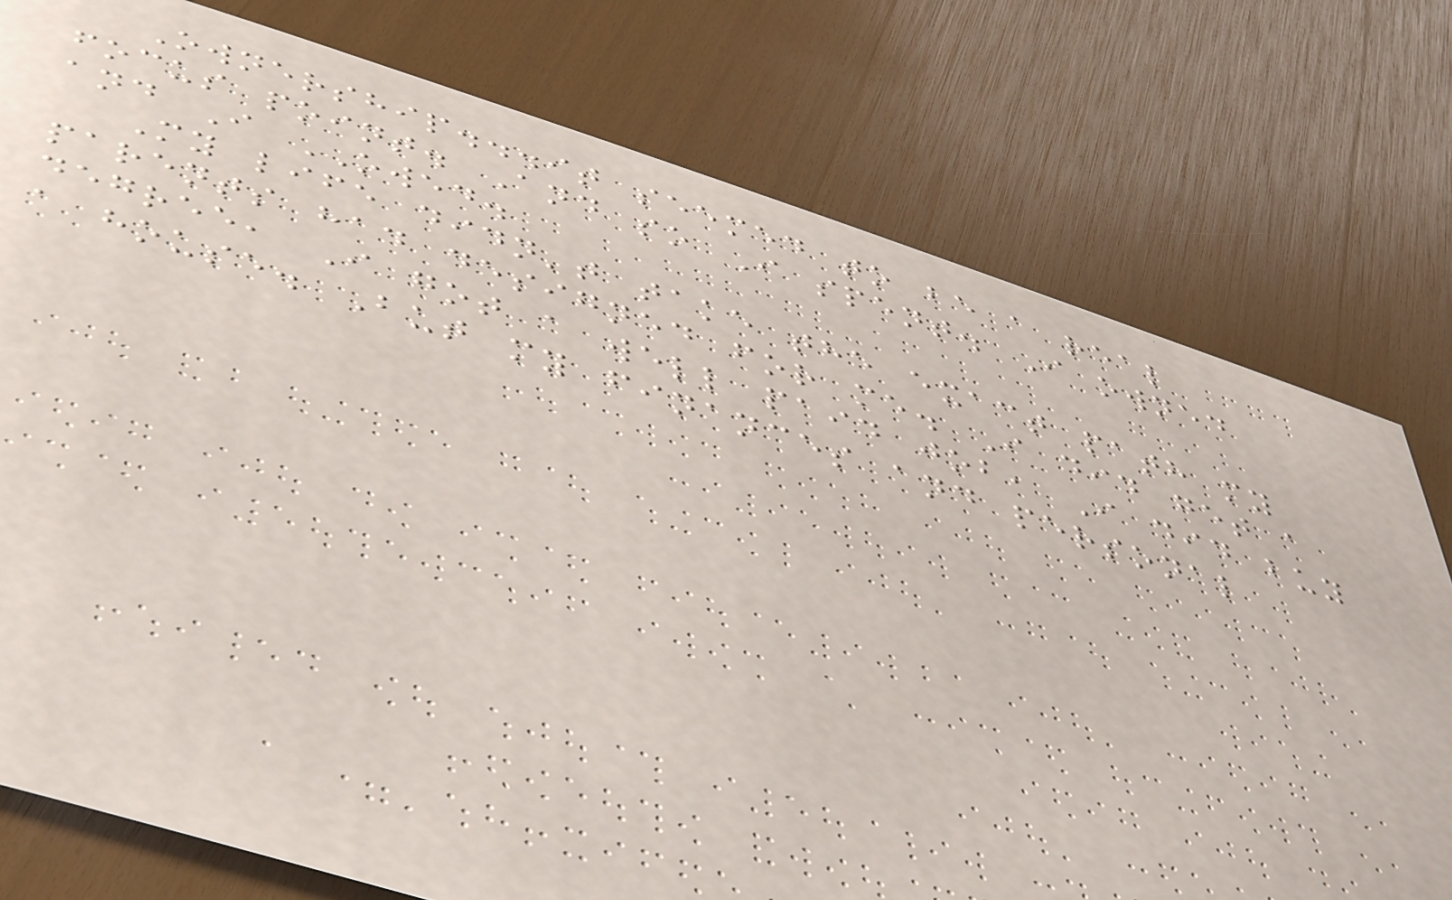Ownership...it seemed to be a real
focus point. And so I spent. I owned
and I OWED.
My life didn't take the exact path my
parents had designed for me. I did get a
degree, I got a well paid job, I did buy
a house. But my finances and personal
